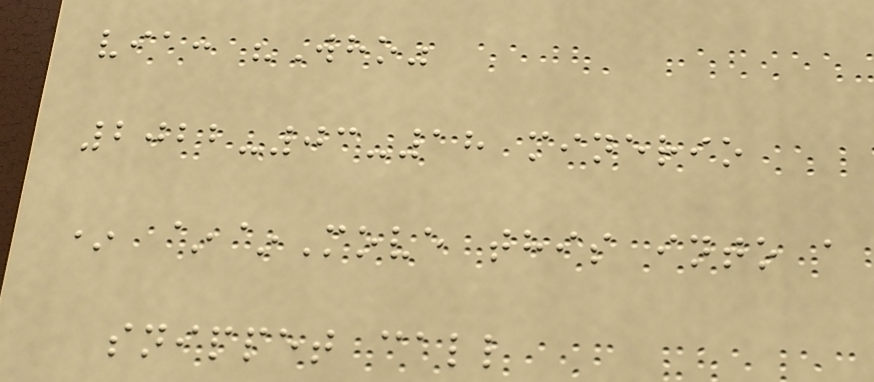via: "Who"
2022-03-18 minerio
* ~~Move this into a
snippet call
